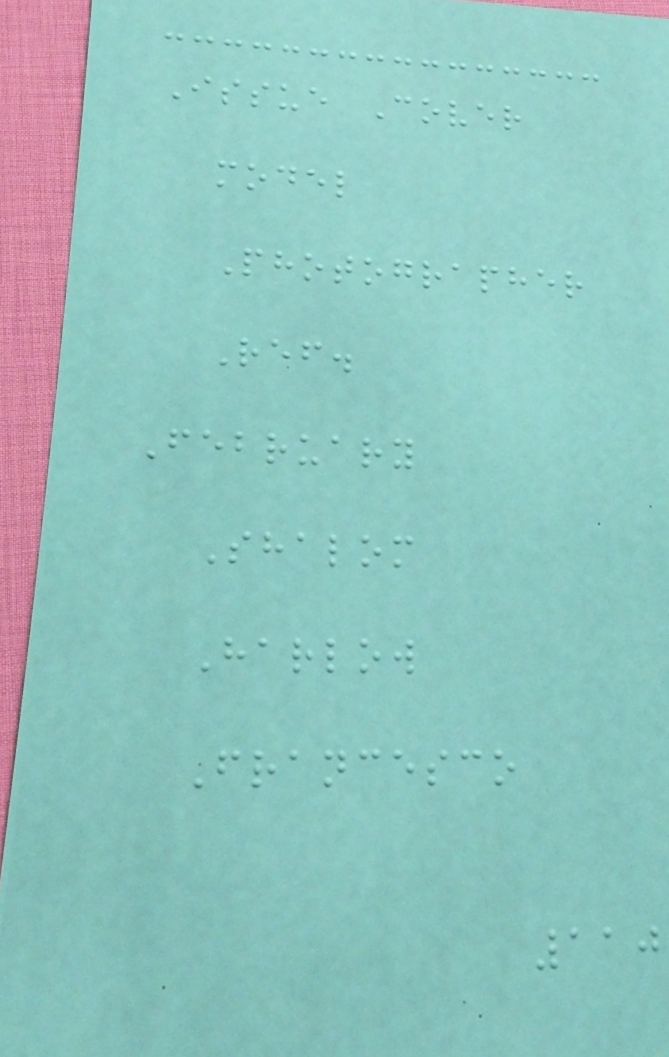Issue Cover
model
Photographer
Ref.
February
Shalom
Harlow
Francesco
110
